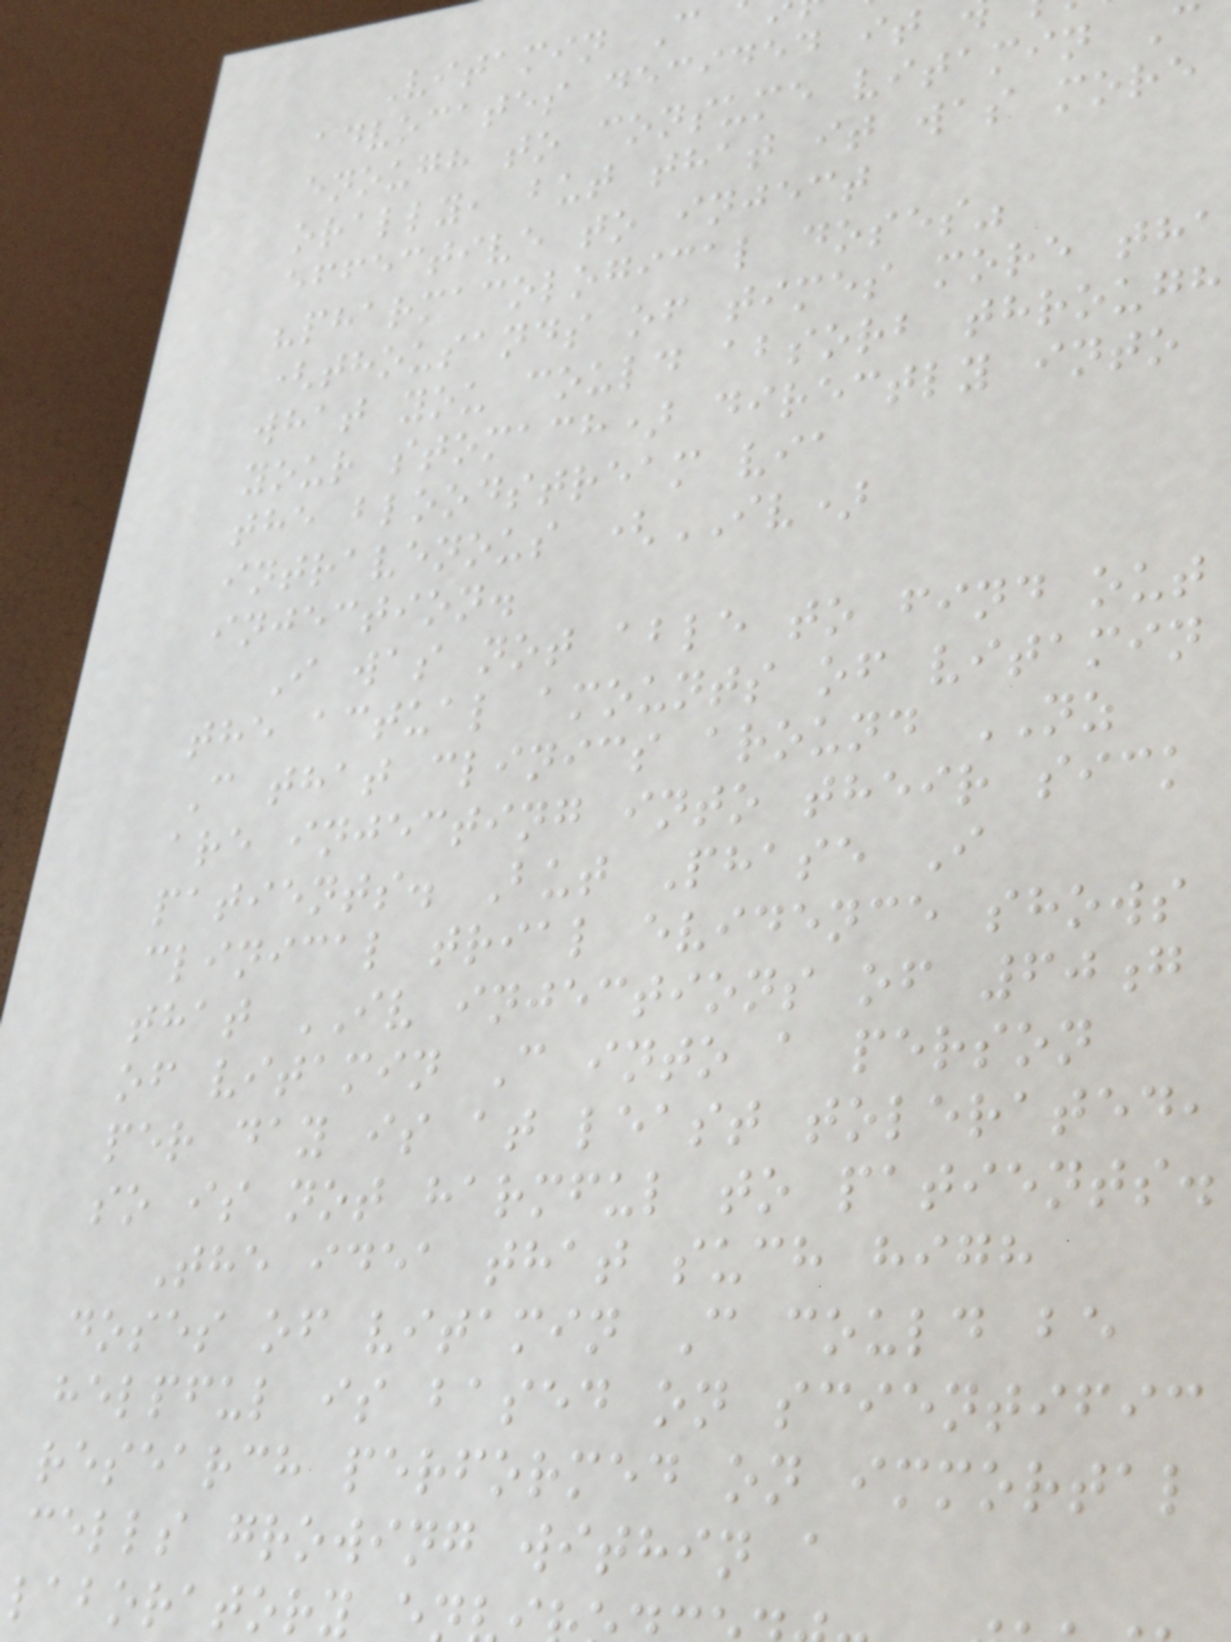Vitamin C
advocates decided it
enough to consume vitamin
orally, but that it was more
effective to inject
"pharmacological doses"
(thousands of times more tha
what you could absorb through
your stomach) directly into
the bloodstream via
intravenous (IV)
injection.
I was not able to find out
the actual amounts of vitamin
C that clinics around NZ
are injecting into their sick
patients. But Phase I
clinical trial evidence shows
that IV injections of 60g
of vitamin C into a person
per day is at least tolerated,
so is not harmful to patients.
The idea that such high
doses of vitamin C could be
helpful is based on scientific
research performed on immortal
cells growing within a
laboratory e
